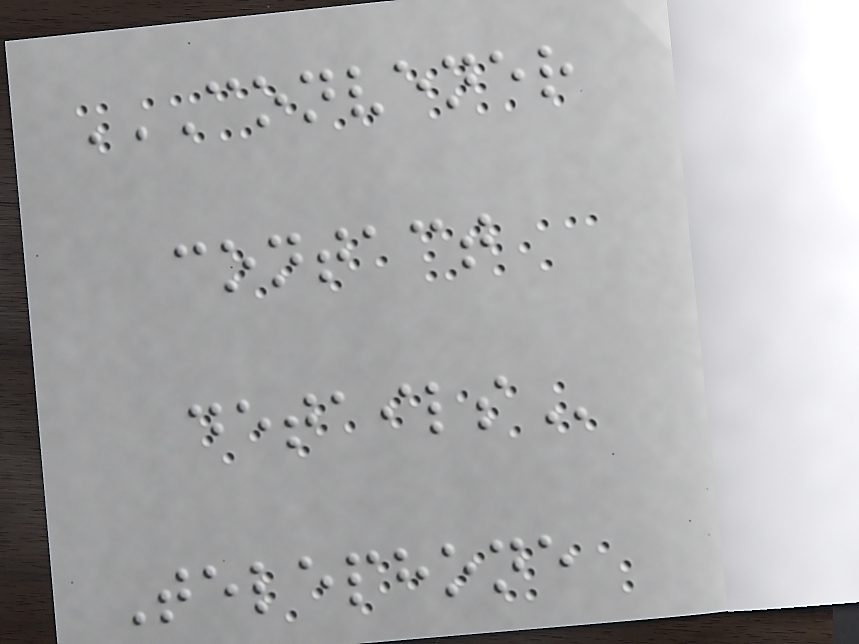CONVENER
CONTACT
DETAILS
Telephone
